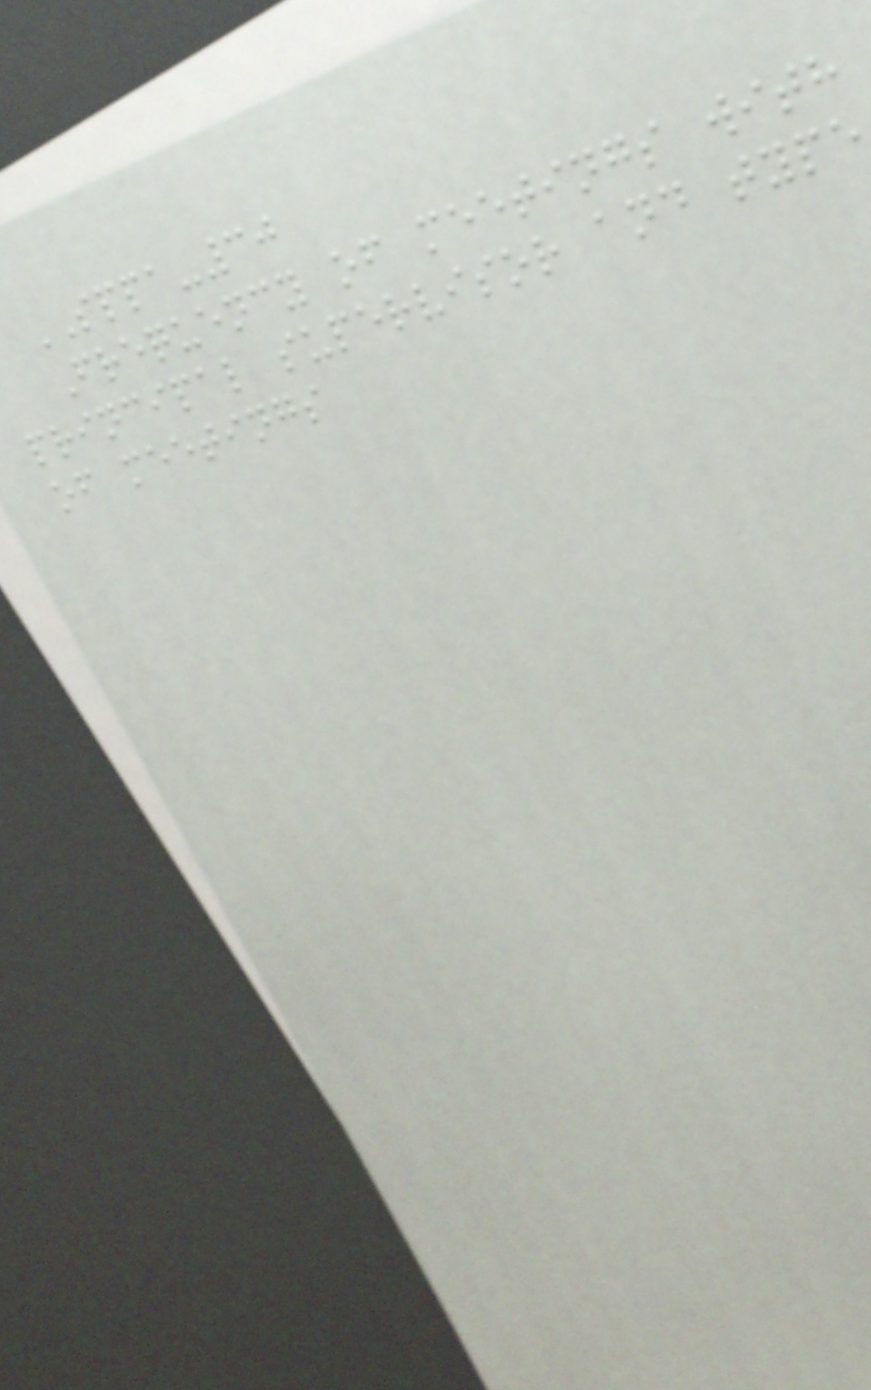SPPA-30
Frequency of meetings with
principal supervisor and type
of meetings
